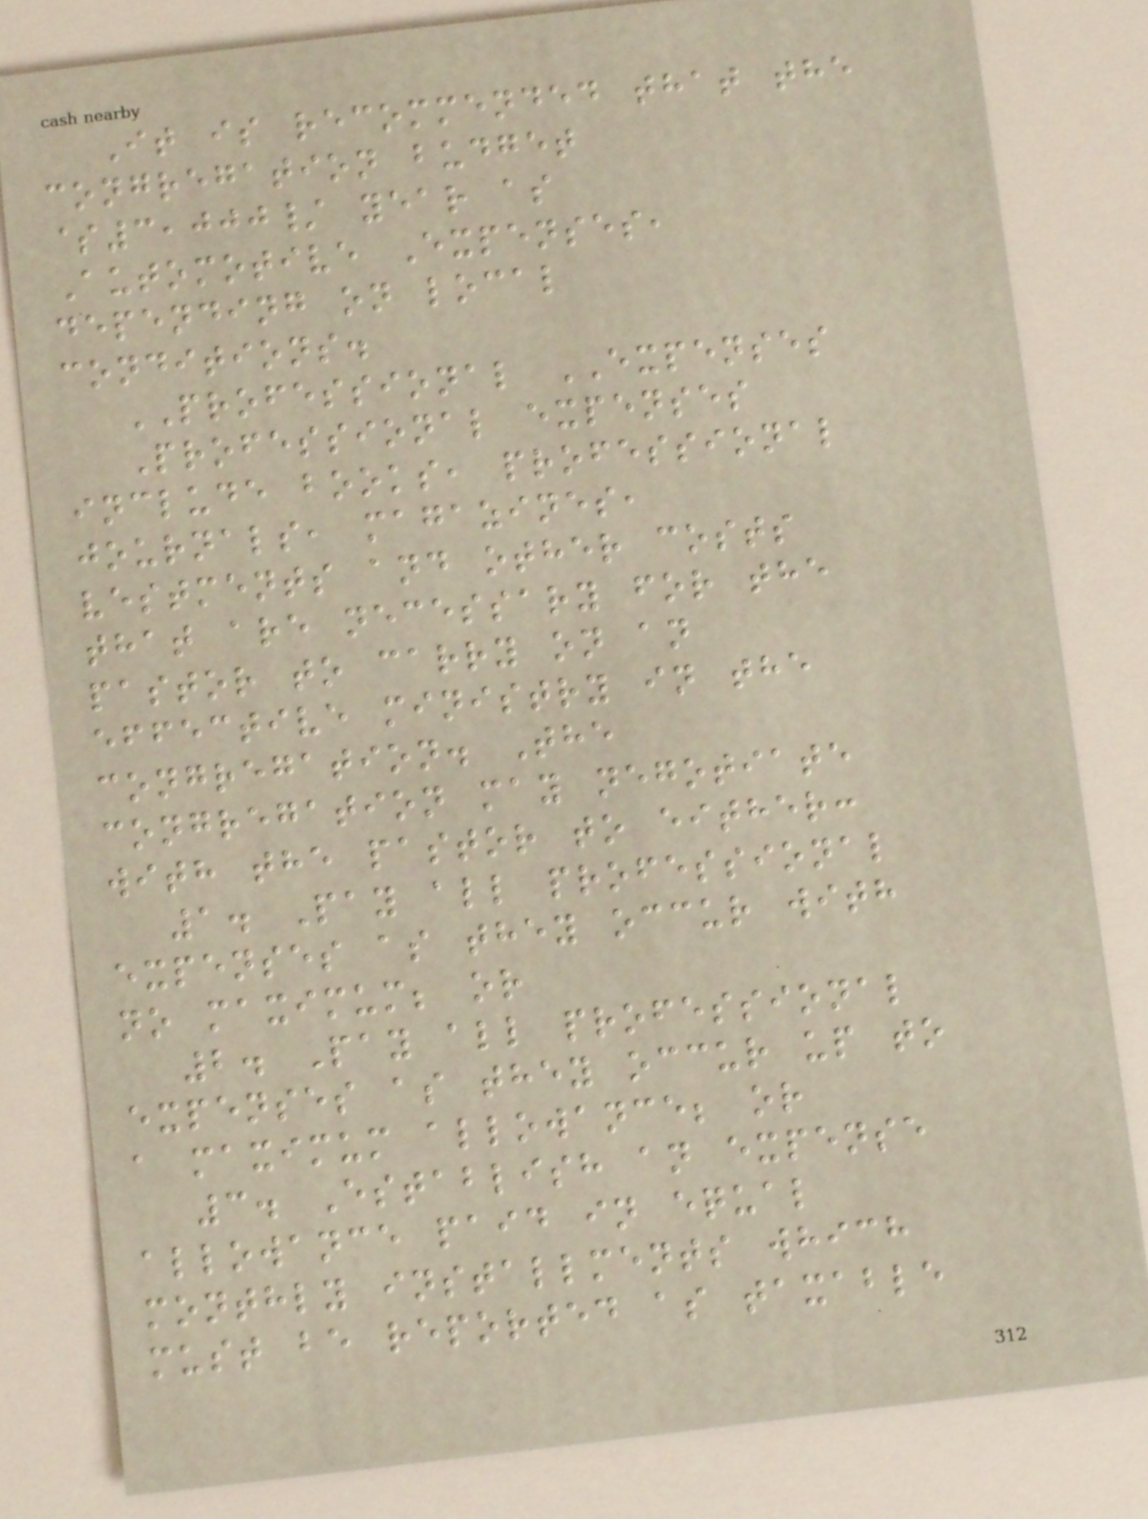It is recommended that the
congregation budget
$3,000/ year as
Automotive Expenses,
depending on local
conditions.
PROFESSIONAL EXPENSES
Professional expenses
include books, professional
journals, magazines,
vestments and other costs
that are necessary for the
pastor to carry on an
effective ministry in the
congregation. The
congregation may negotiate
with the pastor to either:
1. Pay all professional
expenses as they occur with
no maximum; or
2. Pay all professional
expenses as they occur up to
a maximum allowance; or
3. Establish an expense
allowance paid in equal
monthly installments which
must be reported as taxable
